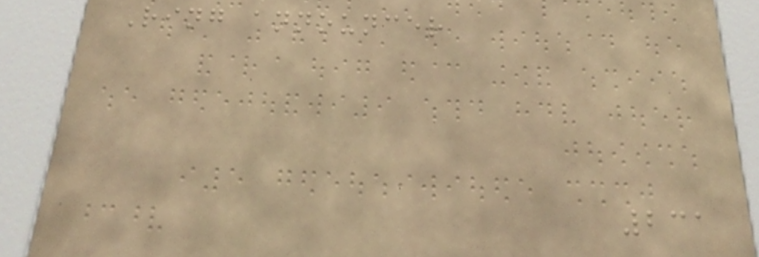Ring announcer
231
